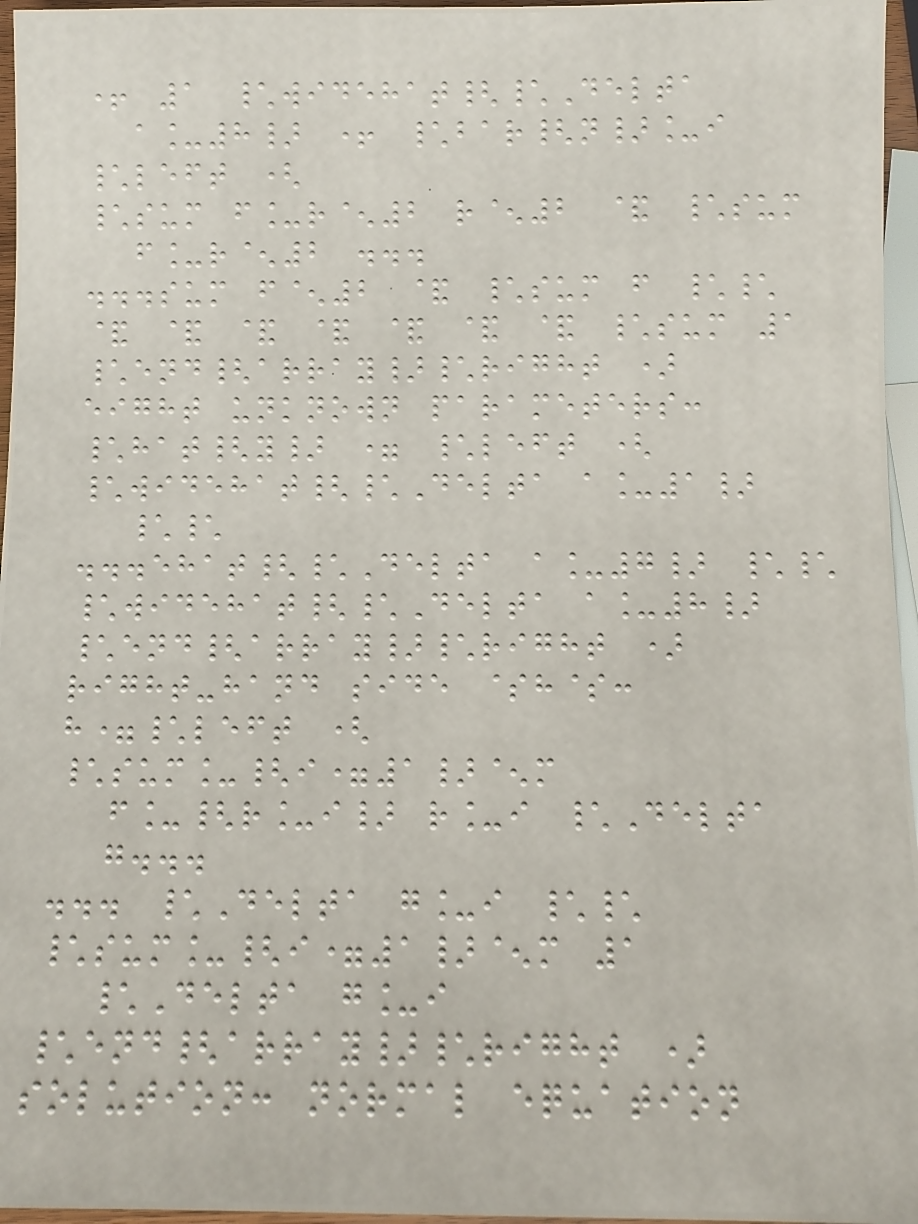+ 1 \widehat{\Delta
a_8} + \bar{n}_i
\left (
\sum f_r^2 r^2 & \sum
f_r^2 ...
...sum f^2 & \sum f \\
& & & & & & & \sum 1
\end{array}\right )
eight unknown parameters:
\hat{y} = \left (
\widehat{\Delta a_1}
\\
...ehat{\Delta a_7} \\
\widehat{\Delta a_8}
\end{array}\right )
right-hand side $h$:
h=\left (
\sum_{i=1}^m
f_{r_i} r_i \Delta
g...
... \Delta g_i \\
\sum_{i=1}^m 1
\Delta g_i
\end{array}\right )
solution: normal equation
